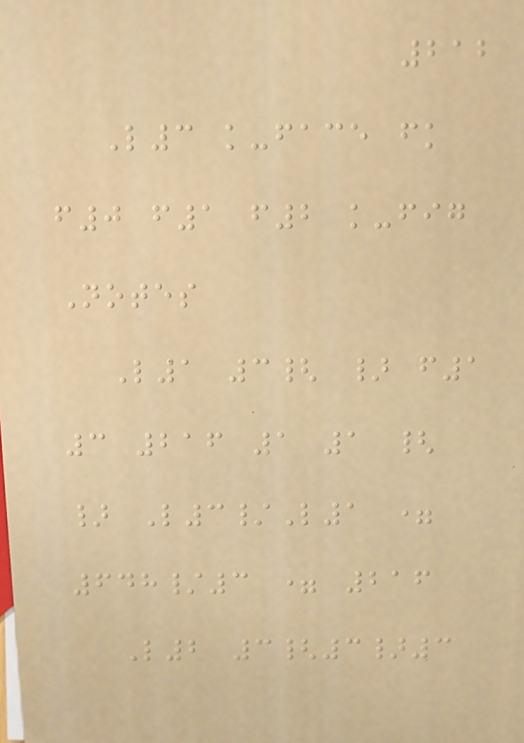212
L3 k-face fk
f0 f1 f2 k-fig
Notes
L1 3{ } f1
3 216 1 1 {
} L3/L1 =
648/3 = 216
L2 3{3}3
